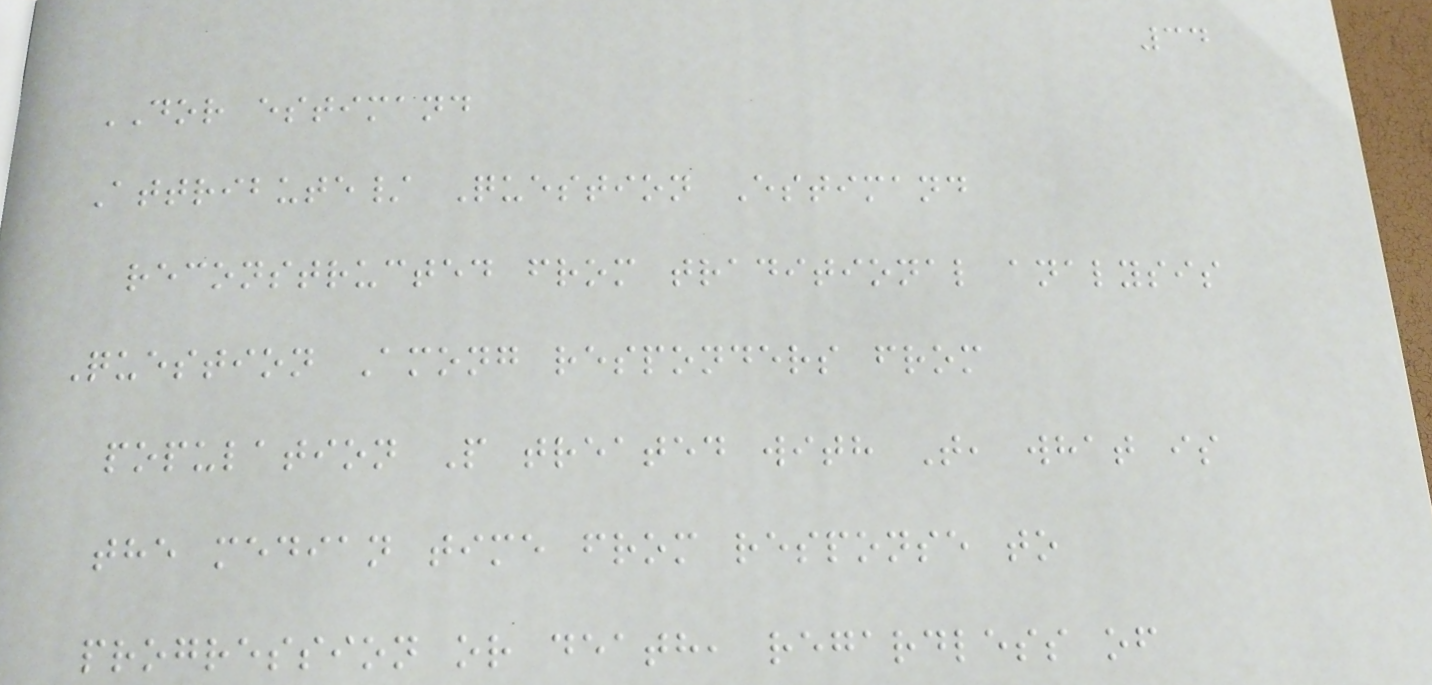34
DOR estimand
Attribute/ Question Estimand
reconstructed from traditional analysis
Question Among responders from
population P treated with T, what is
the median time from response to
progression or death, regardless of
